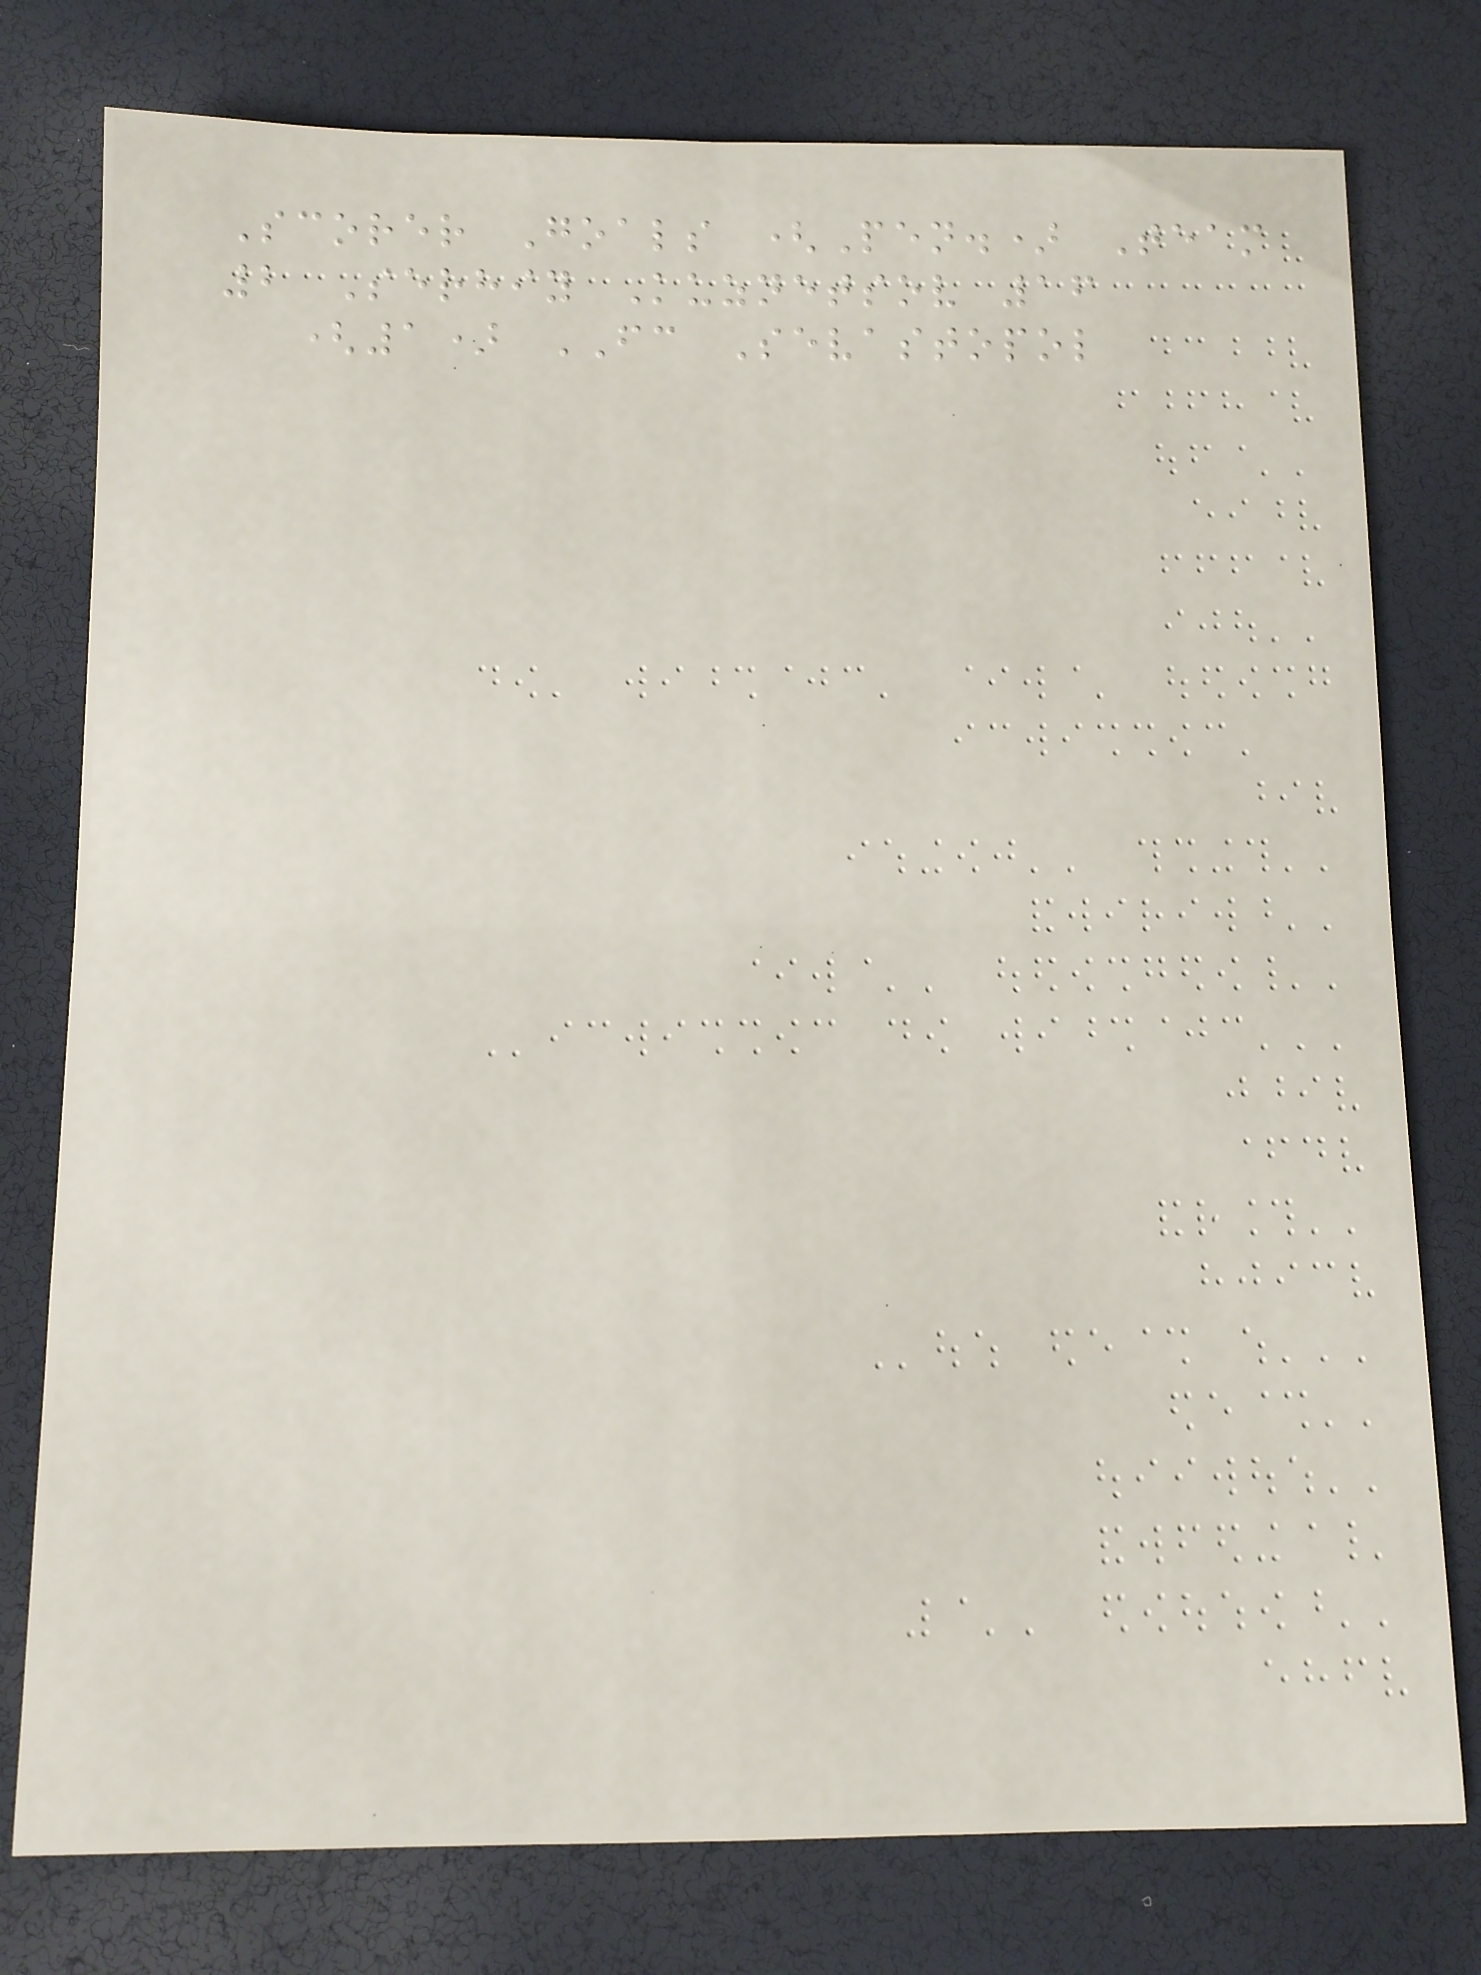Scorer Goals (Pen.) Team
2 Serhiy Kuznetsov 16
(1) FC Sevastopol
